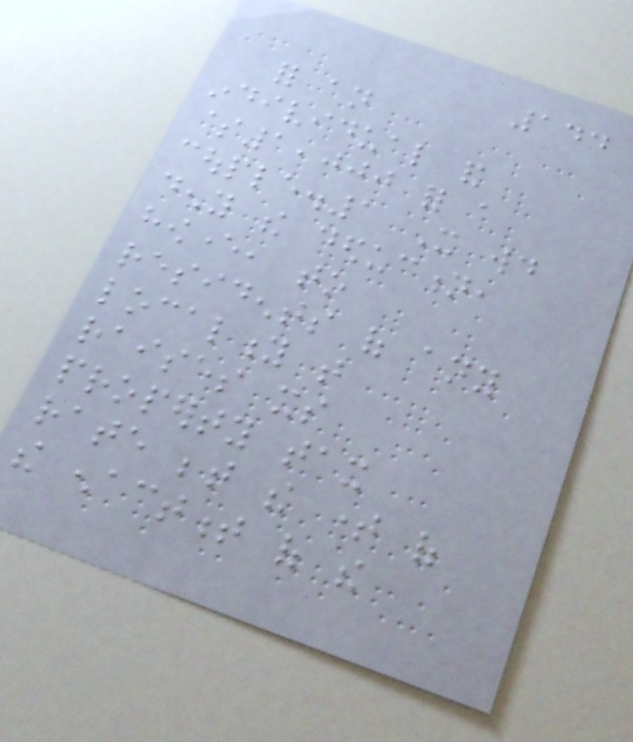144
for an
individual and
$1,000 for a
couple.1 It would
deny the deduction,
however, to
residents of any
locality that
raises its
property tax
rate between the time of
the enactment of the
